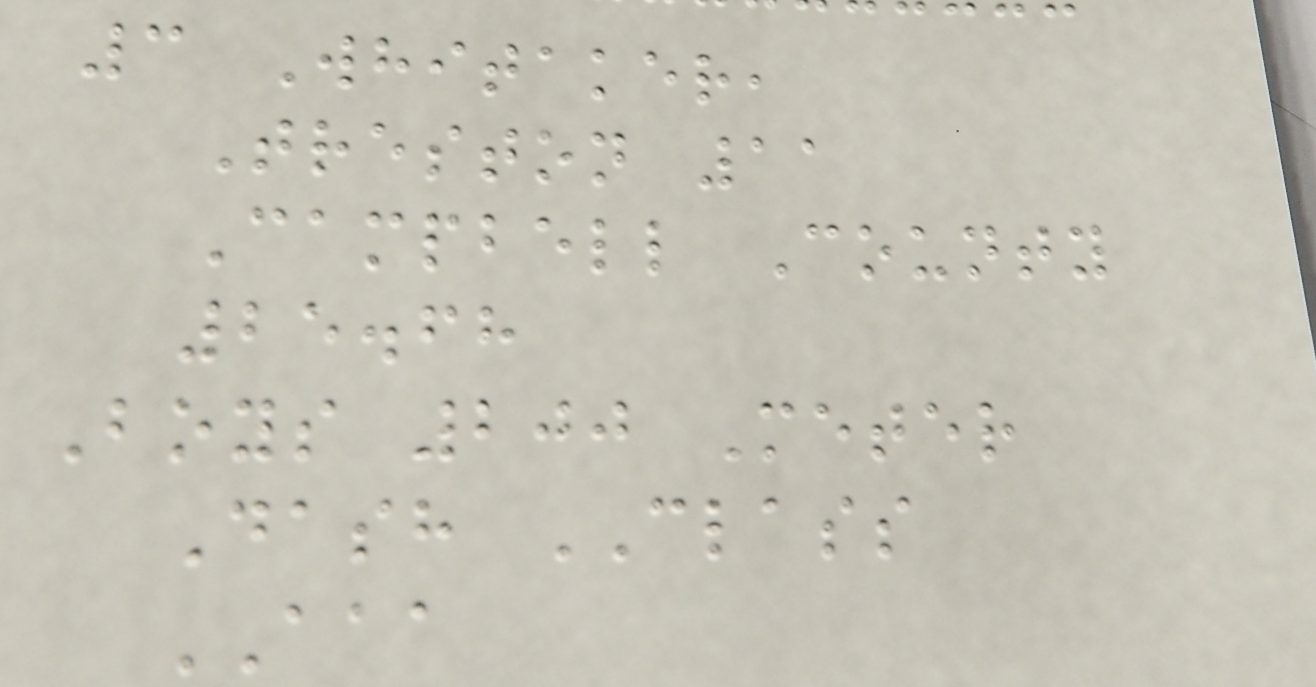3 Whitaker,
Treston 11
Campbell County
25.68
Boys 200 Meter
Dash CLASS
AAA
